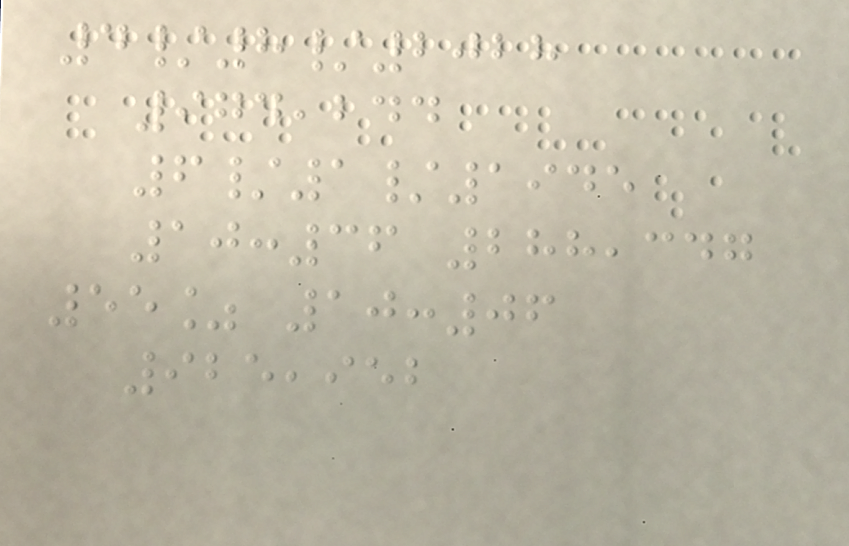4/8/2028
974,244
6/1/1945
10:36 288,347
55% 10:06
925,952
